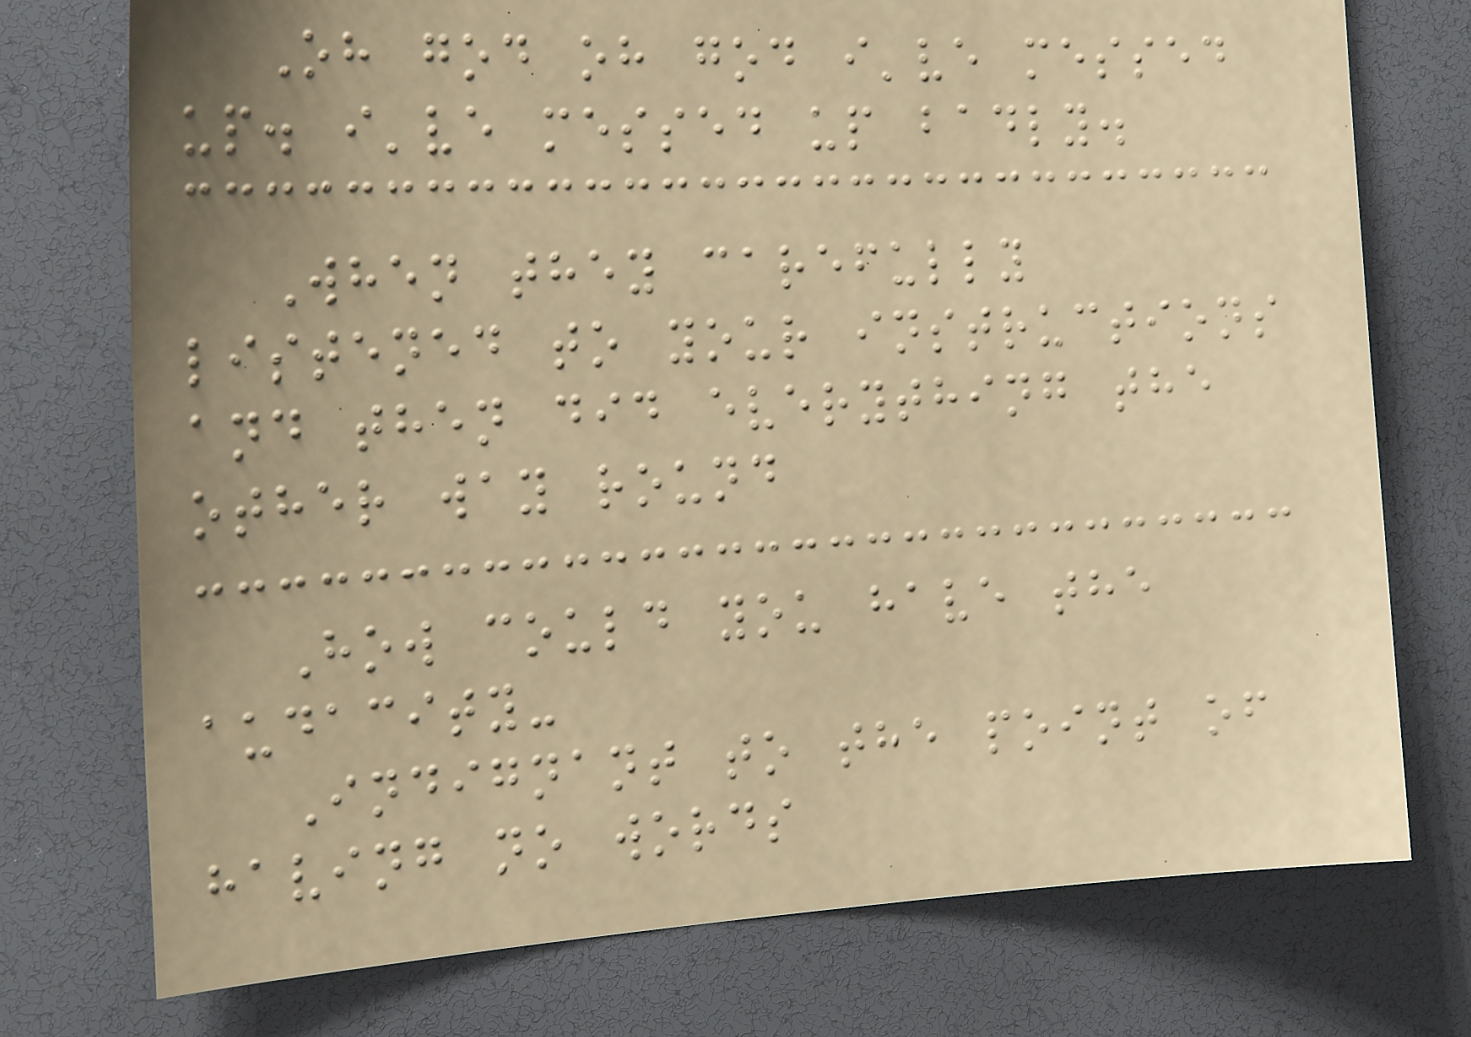Oh god oh god i've messed
up. i've messed up badly.
When they carefully
listened to your instructions
and then did everything the
other way round
How could you have the
audacity-
Indignant to the point of
having no words
